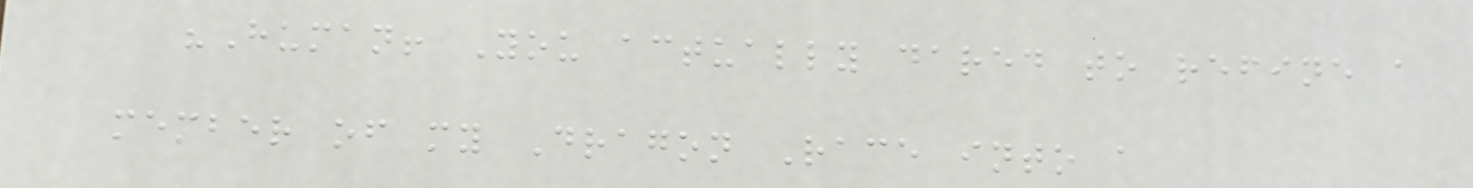"Human! You actually dared to refine a
member of my Dragon Race into a
